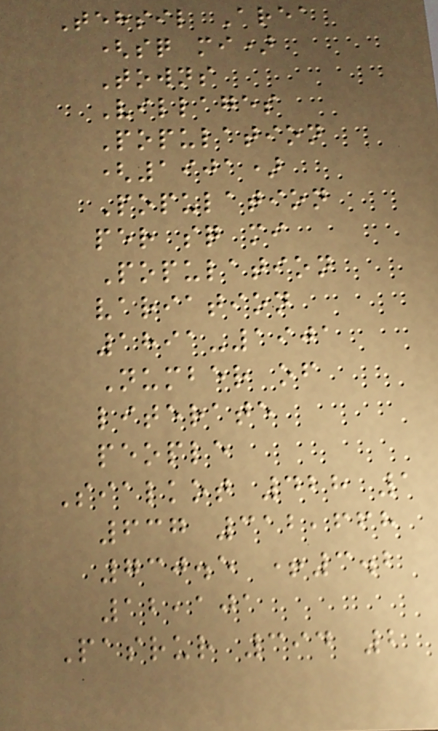Tehsil Area
(sq mi)
Towns
Villages
Population
(1901)
Population
per sq mi
Population
variation
1891-1901
Number of
literate
people
Sialkot 428 1
637 312,668
730.5 +3.2
12,101
Pasrur 394 2
